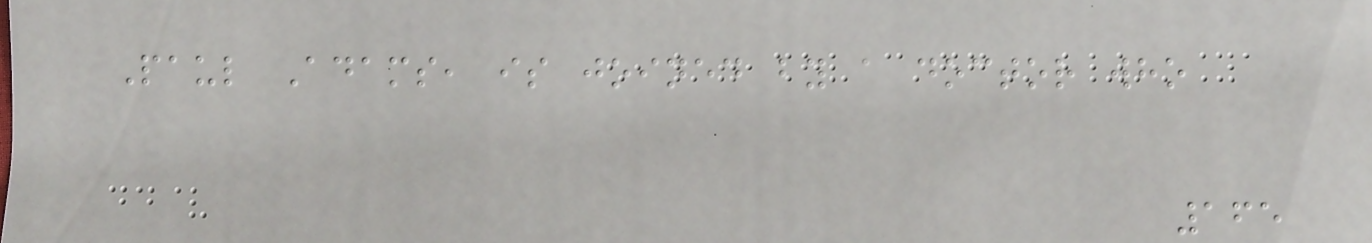Paul Adams, is joined by a doctor who
165
